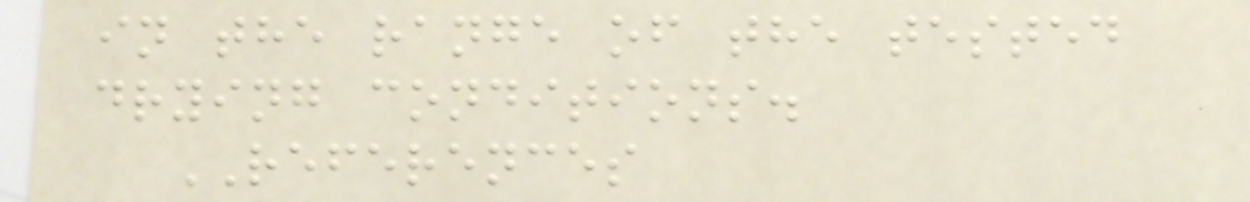in the range of the tested
drying conditions.
REFERENCES
